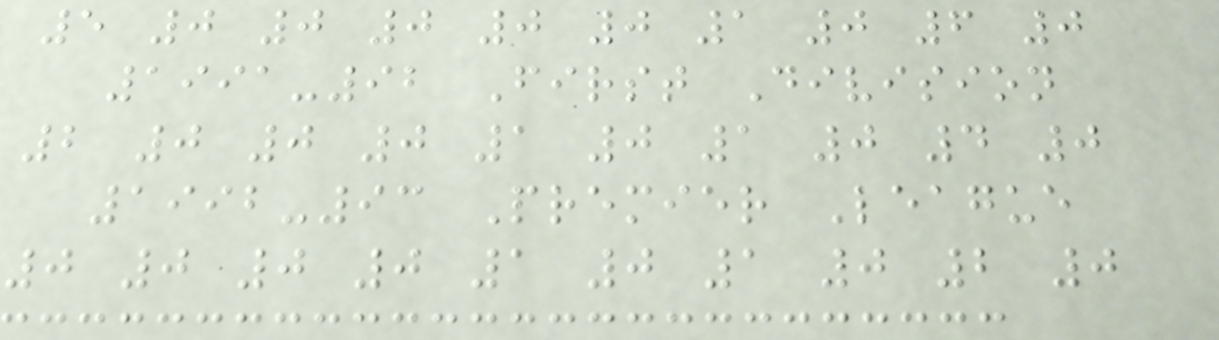5 0 0 0 0 0 1 0 6 0
1991-92 First Division
2 0 0 0 1 0 1 0 4 0
1992-93 Premier League
0 0 0 0 1 0 1 0 2 0
